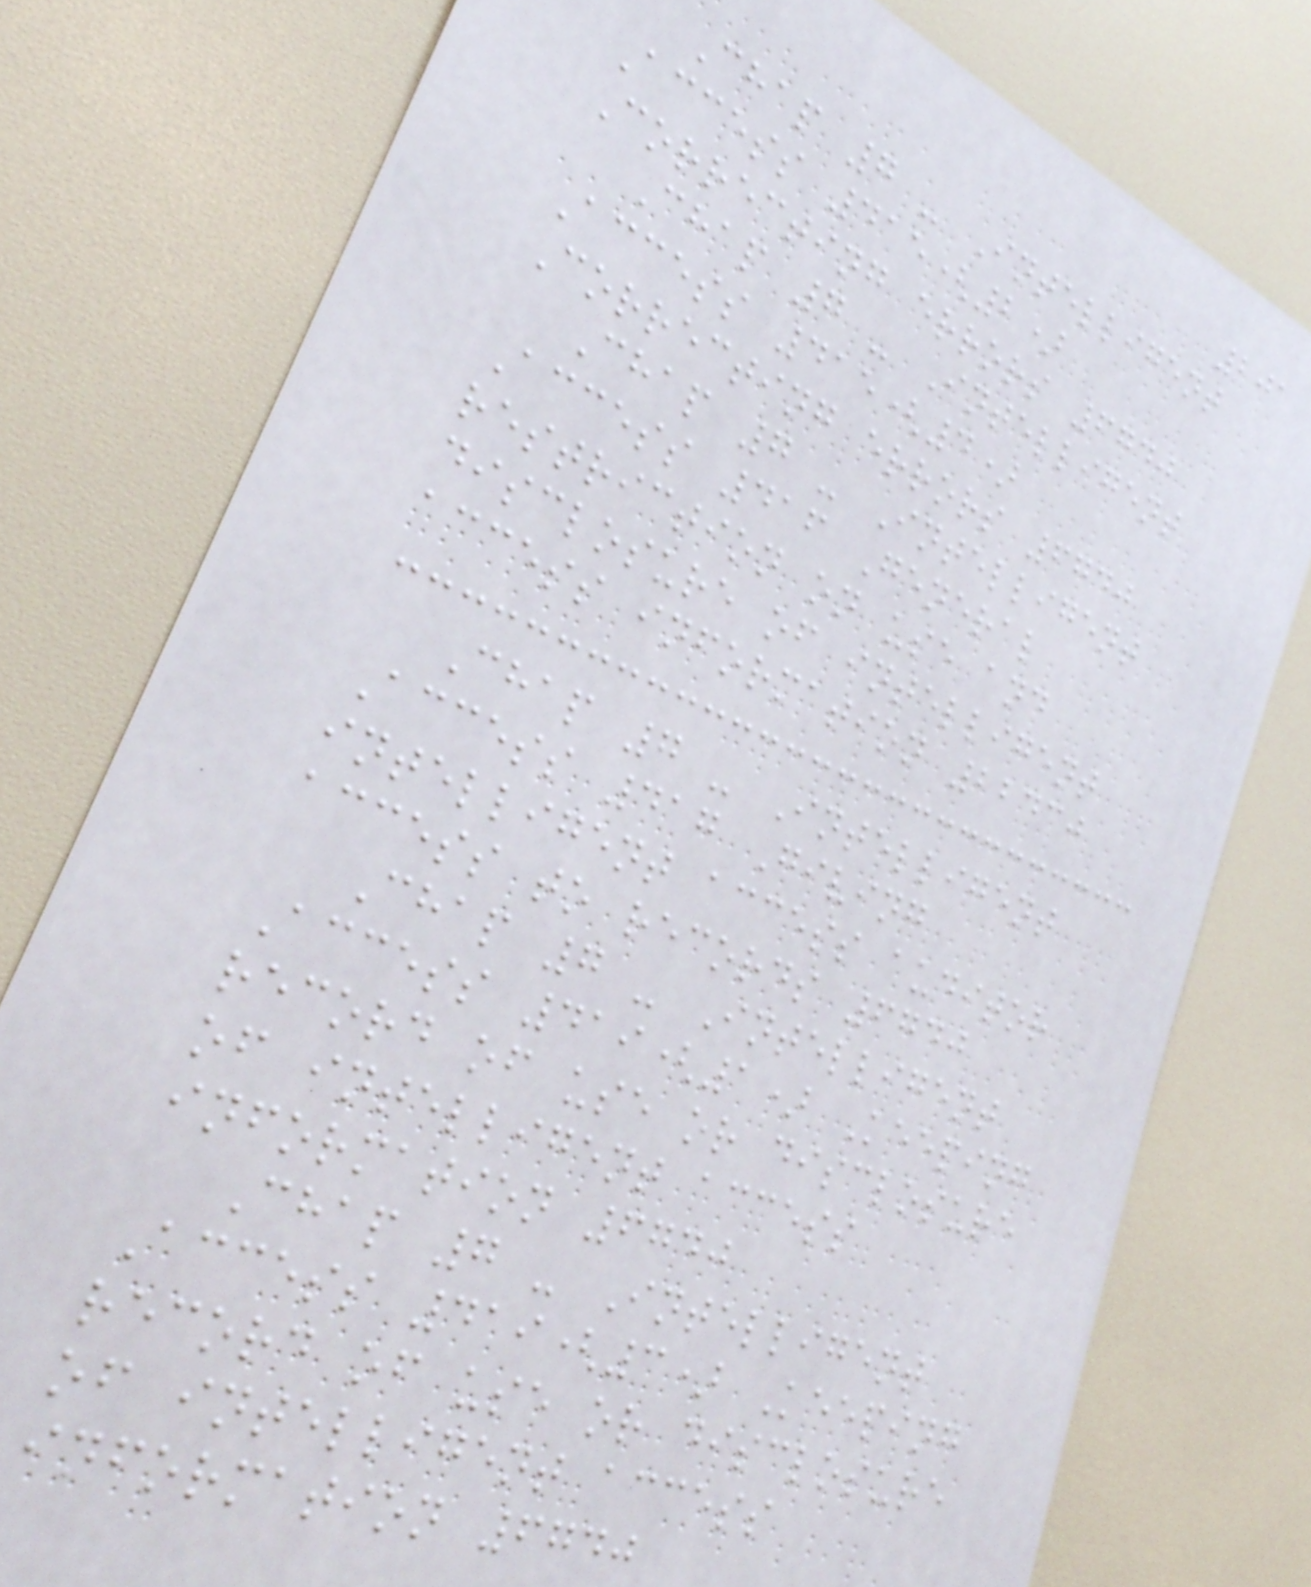201
Chap 7 - Intelligent
Access 415(2)
Correcting errors 6740
Chap 7 - Intelligent
Access 415(4)
Correcting errors 6740
Chap 7 - Intelligent
Access 416 General
restriction on use and
disclosure of intelligent
access information 22430
Chap 7 - Intelligent
Access 417 Giving
intelligent access auditor
access to records 6740
Chap 7 - Intelligent
Access 419(1) Keeping
record of use or disclosure
of intelligent access
information 6740
Chap 7 - Intelligent
Access 419(3) Keeping
record of use or disclosure
of intelligent access
information 6740
